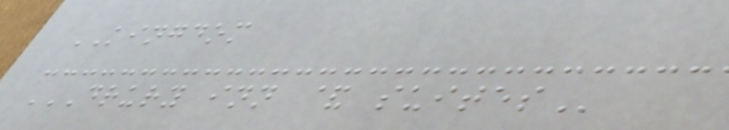KINGDOM
DRURY INN & SUITES
